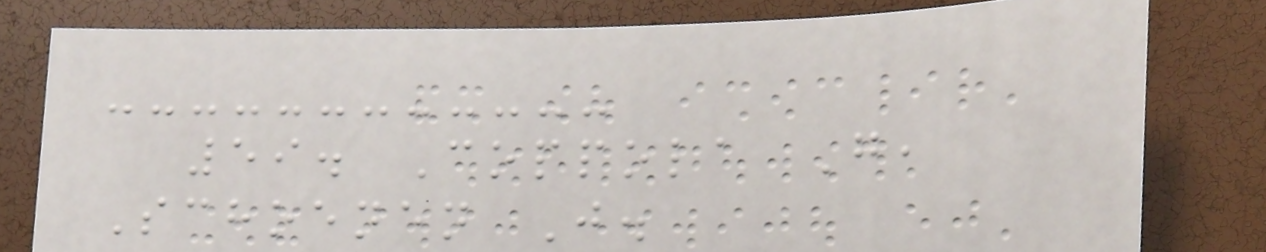59. Coppola G,
Schoenen J.
